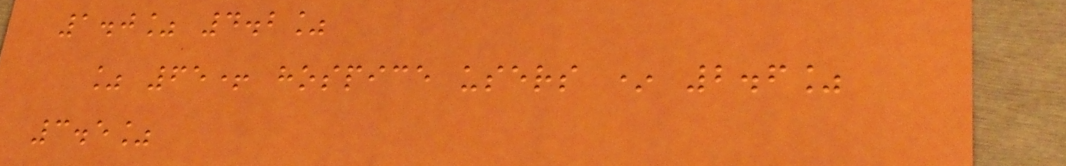1.0% 4.2%
% 65+ hospice users * 2.6%
3.5%
